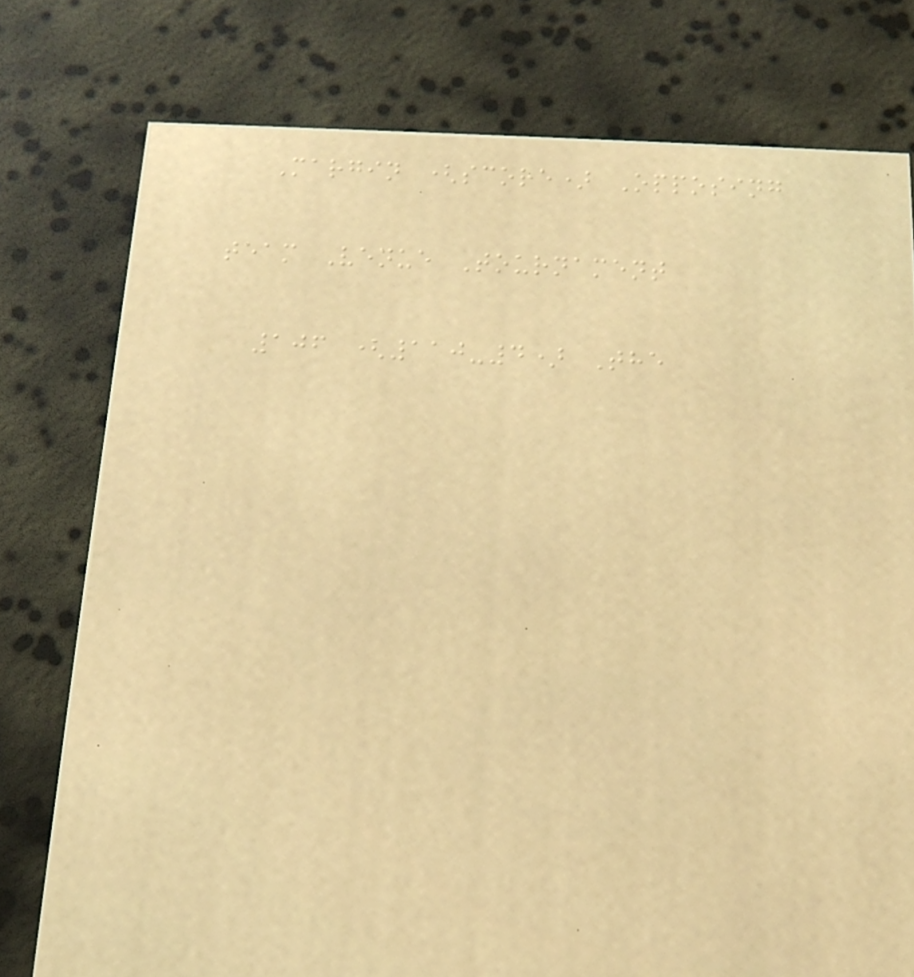Margin (score) Opposing
team Venue Tournament
106 (110-4) The
